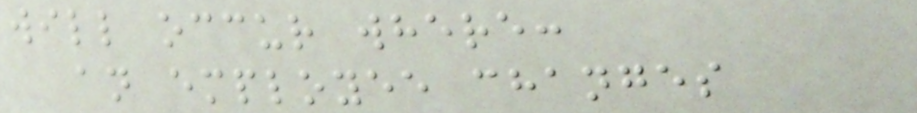will occur where:
an employee changes
